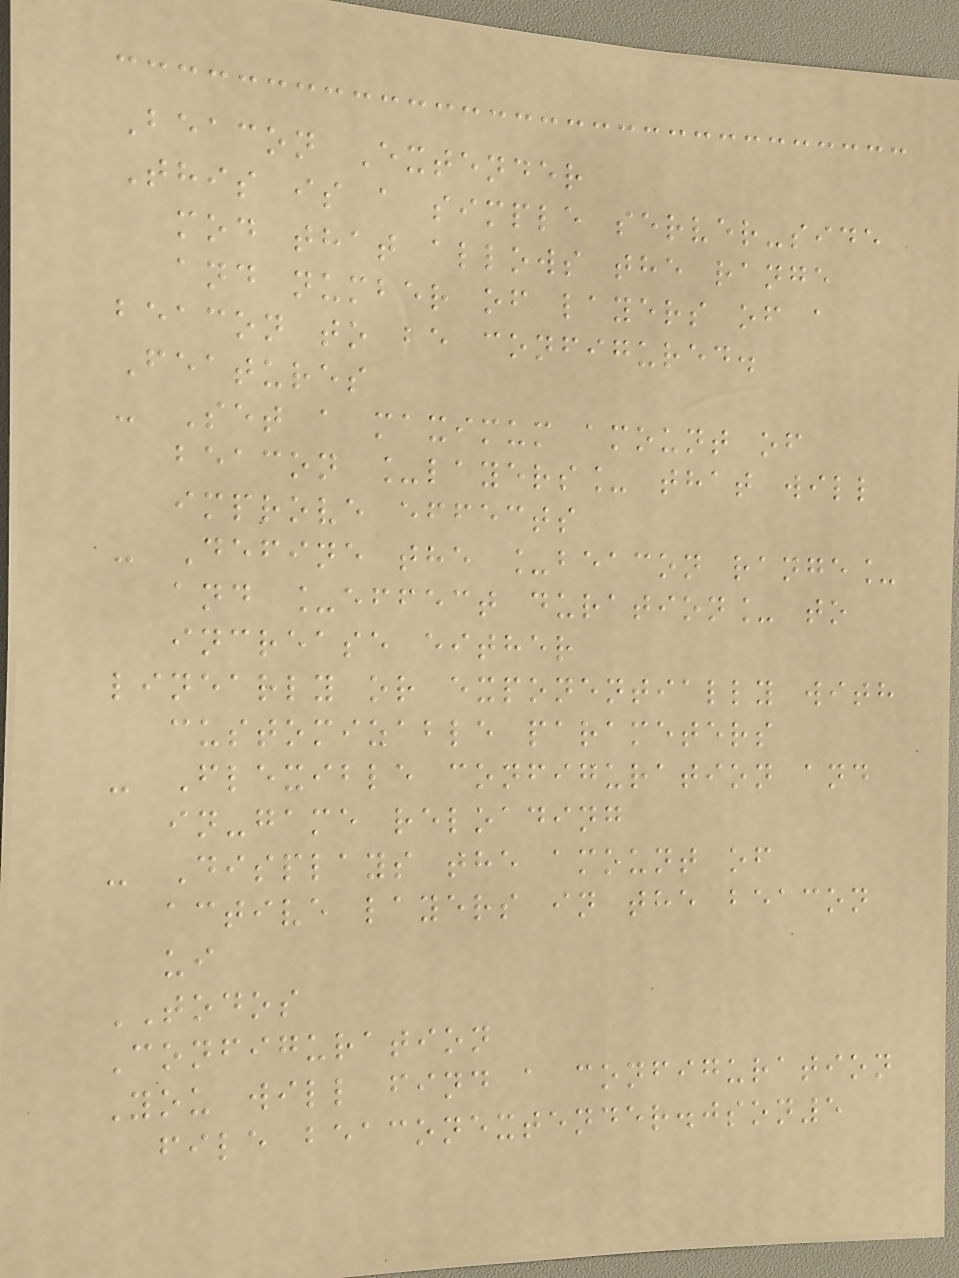Beacon Extender
This is a simple server-side
mod that allows the range
and number of layers of a
beacon to be configured.
Features
- Set a maximum amount of
beacon _layers_ that will
improve effects
- Define the _beacon range_
and _effect duration_ to
increase either
linearly or exponentially with
customizable parameters
- Flexible configuration and
in-game reloading
- Displays the amount of
active layers in the beacon
ui
TODOS
Configuration
You will find a configuration
file beaconextender.json5
